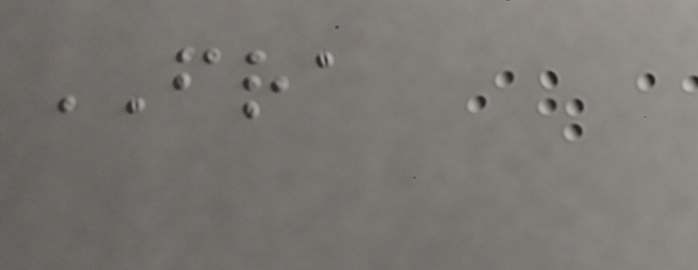FRA
